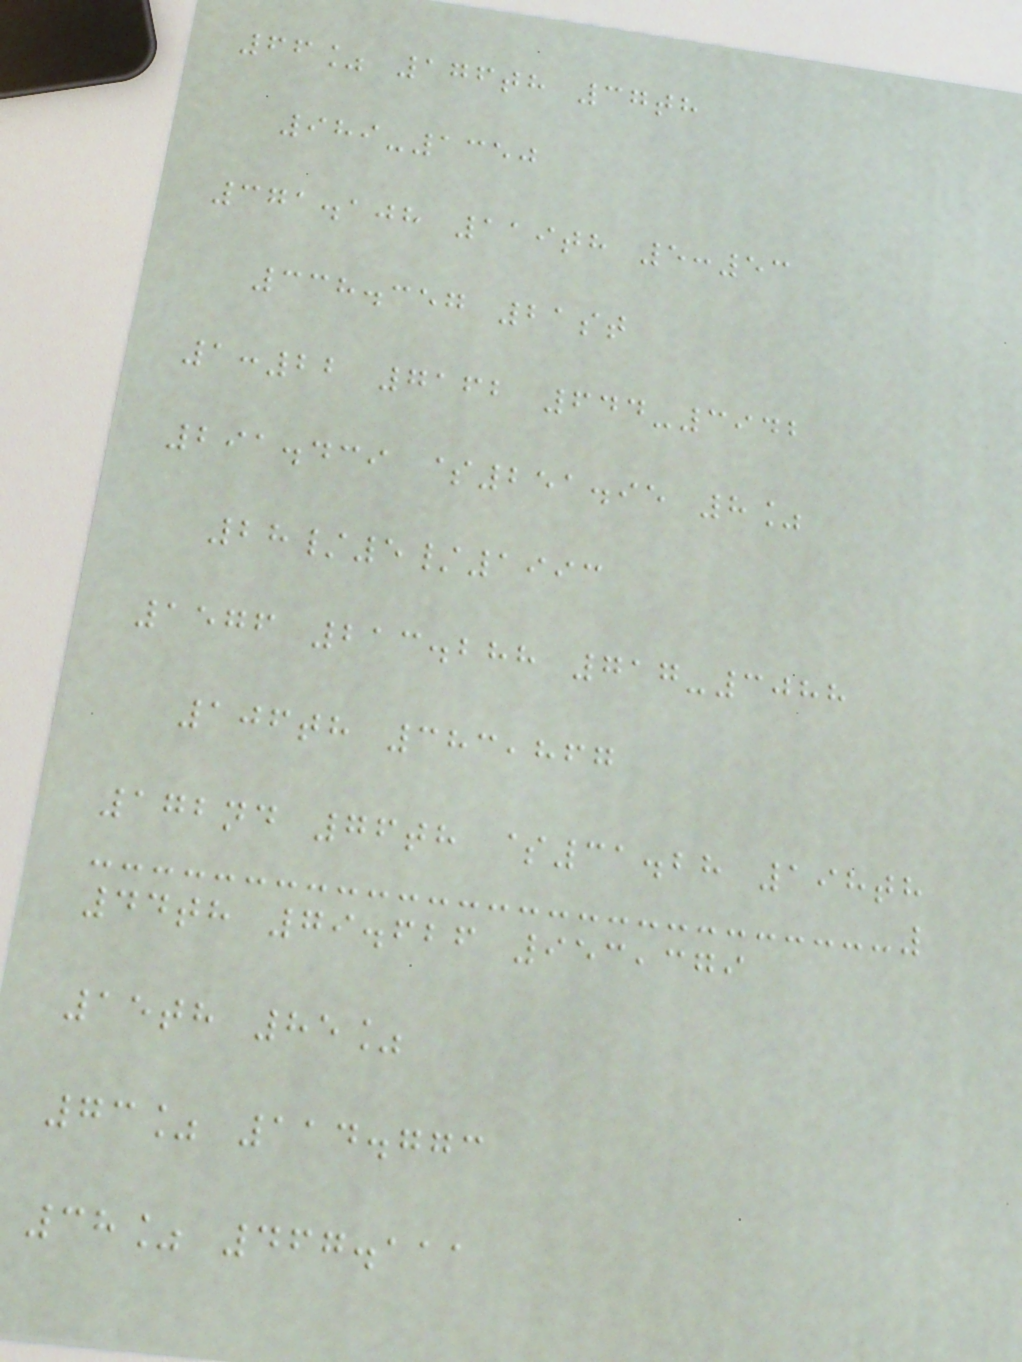66% 176th 37th
989-1350
371.108 119th 5:53
338.357 21st
1:22 7162 644-3942
291.439 $251.95 8%
28/5/1993
1576 213.288 717-3088
106th 383,867
172nd 76th $31.28 198th
44th 79.626 953,379
15th 85%
73% 114.773
38% 467.111
